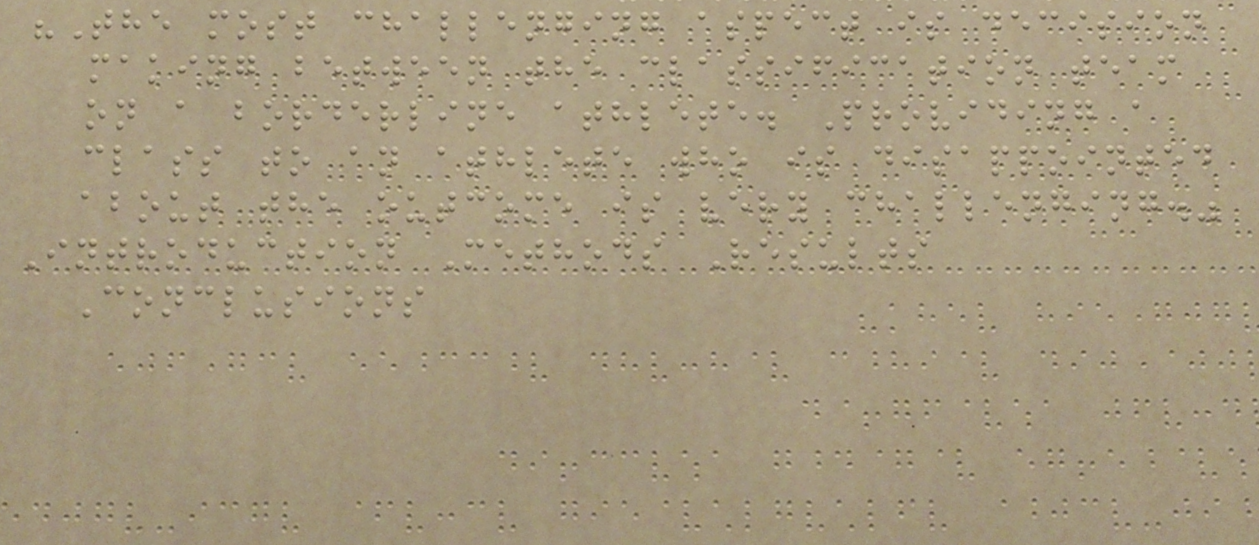"The most challenging aspect is decision
making between the classification team
on a borderline athlete. Providing a
class to an athlete who is disappointed
about the outcome is very challenging."
Introduction Methods Results
Conclusions
